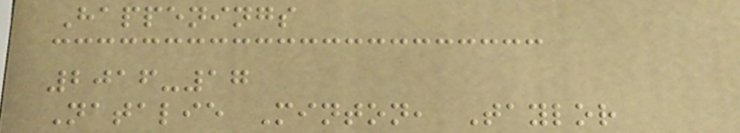Happenings
2016-17
Natalie Minton, Taylor
